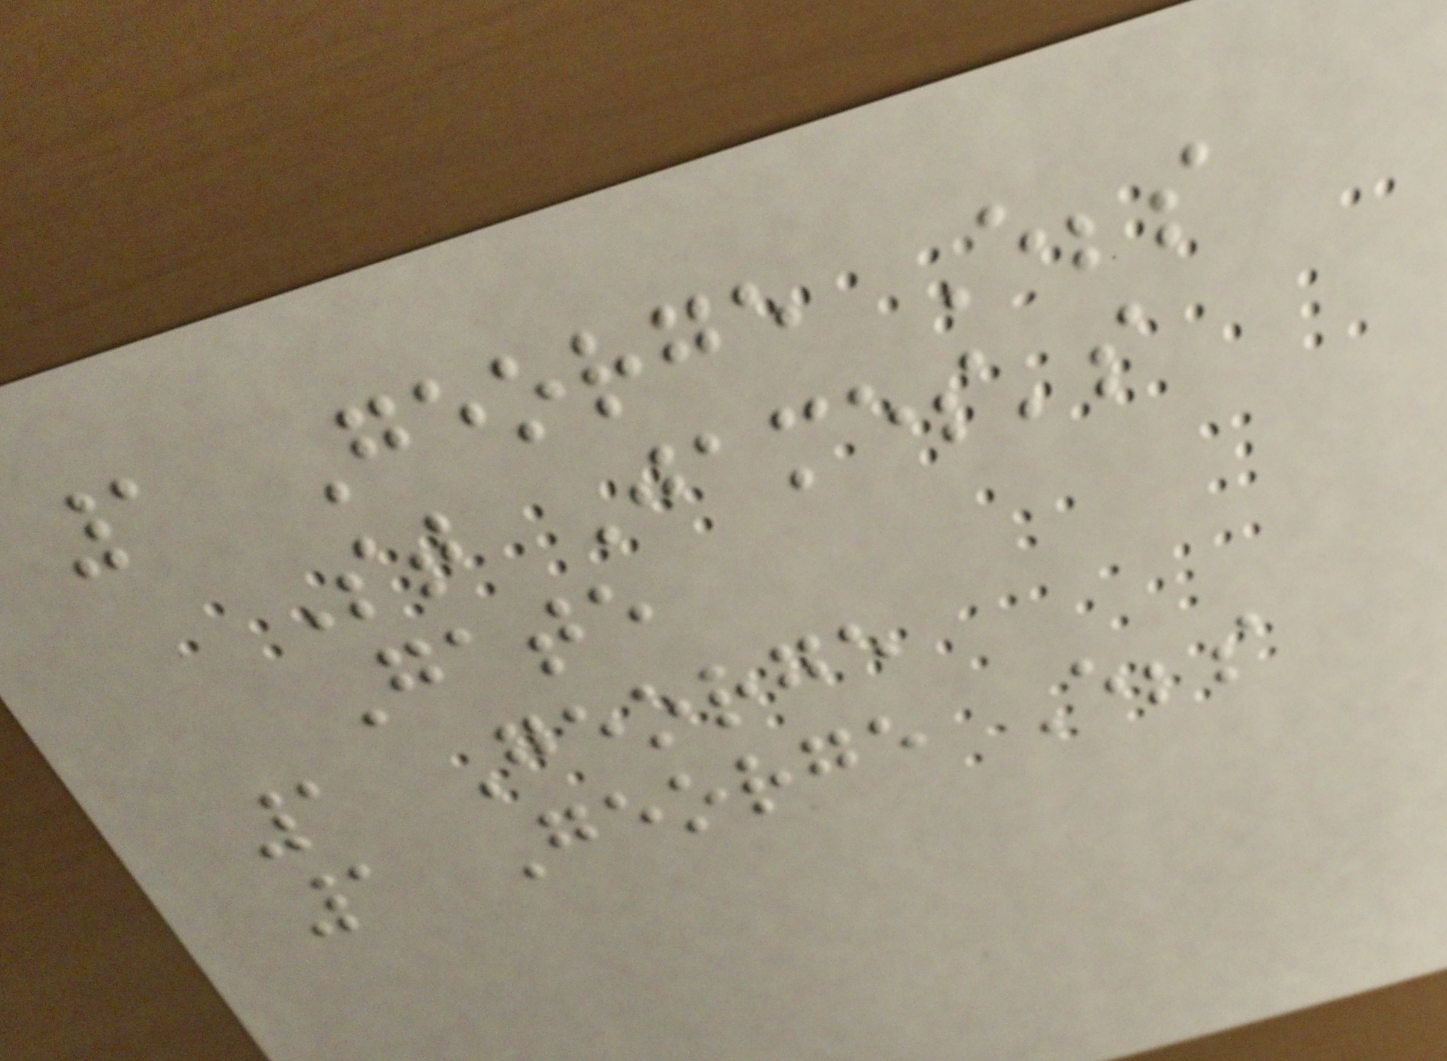1 George Ebbs
St James's
Gate
1 George
1 George Ebbs
